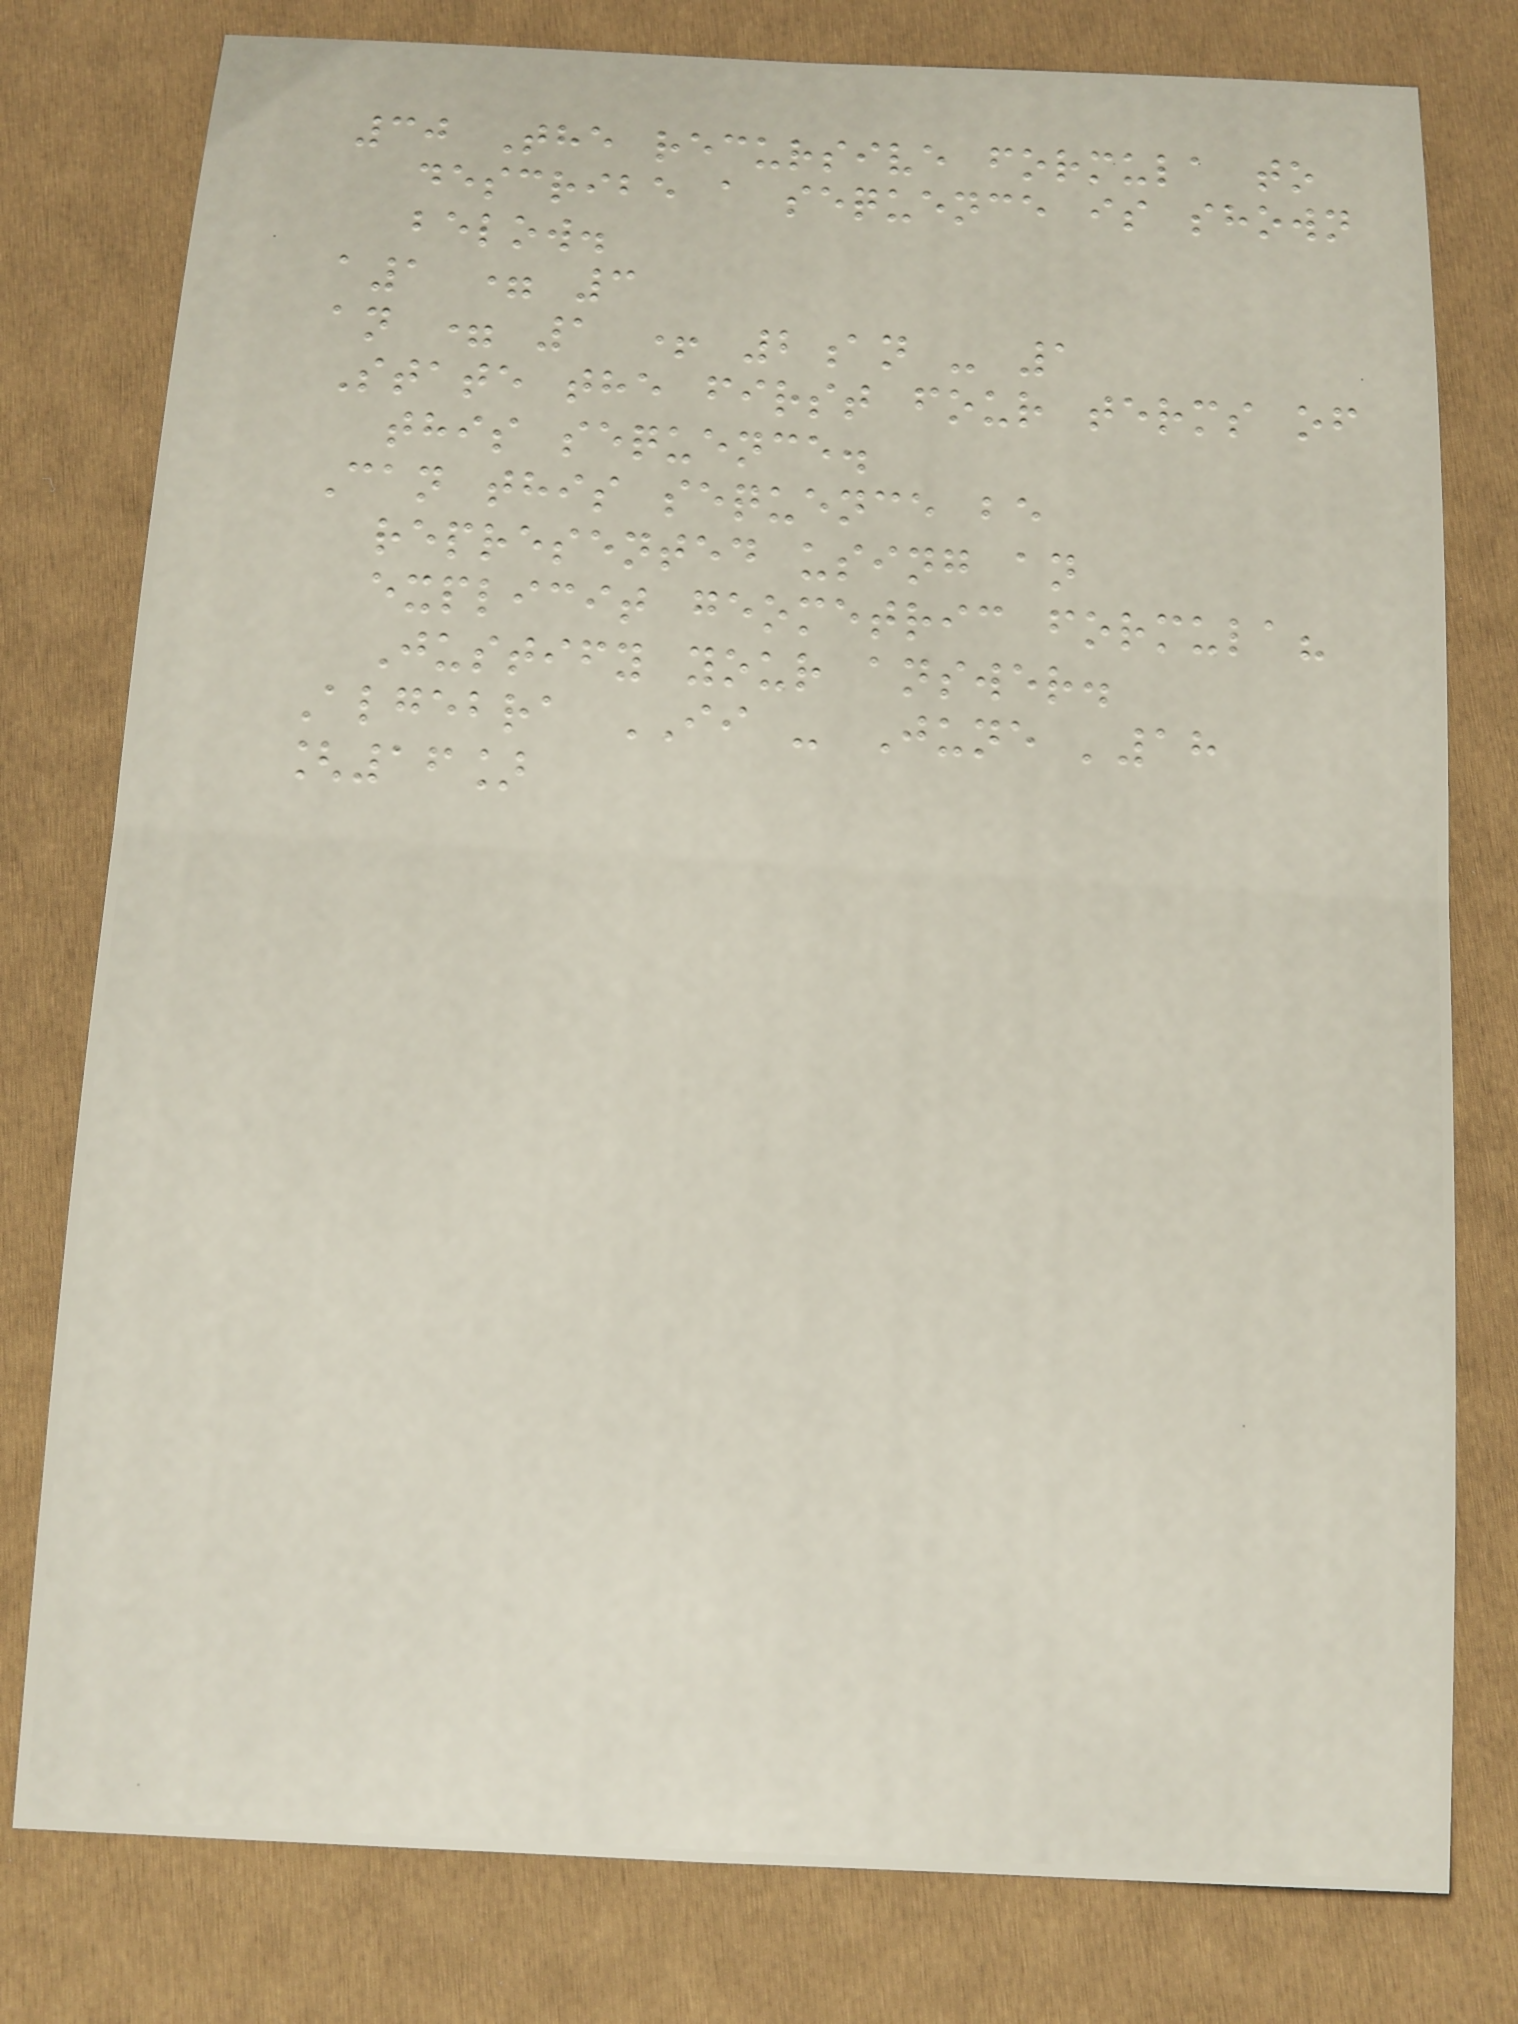30 The recursive formula to
describe a sequence is shown
below.
a1 = 3
an = 1 + 2an - 1
State the first four terms of
this sequence.
Can this sequence be
represented using an
explicit geometric formula?
Justify your answer.
Algebra II - June '18
[16]
